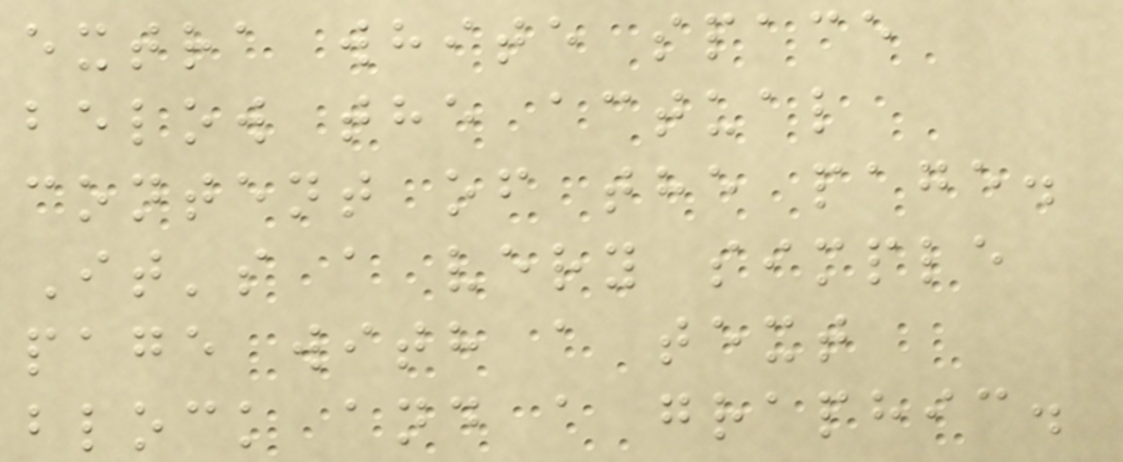extra white space
below the actual
content of the page.
It's a very simple
page with a text
block and a graphic.
